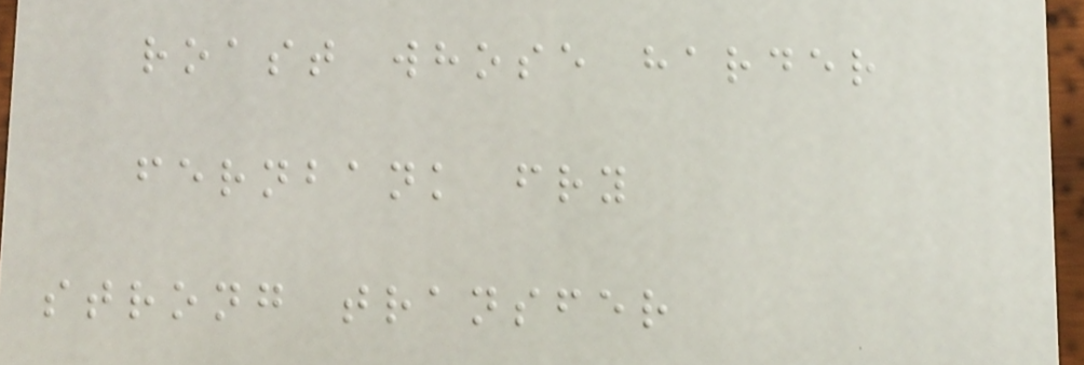roast whose harder
fernbank fry
strong transfer
